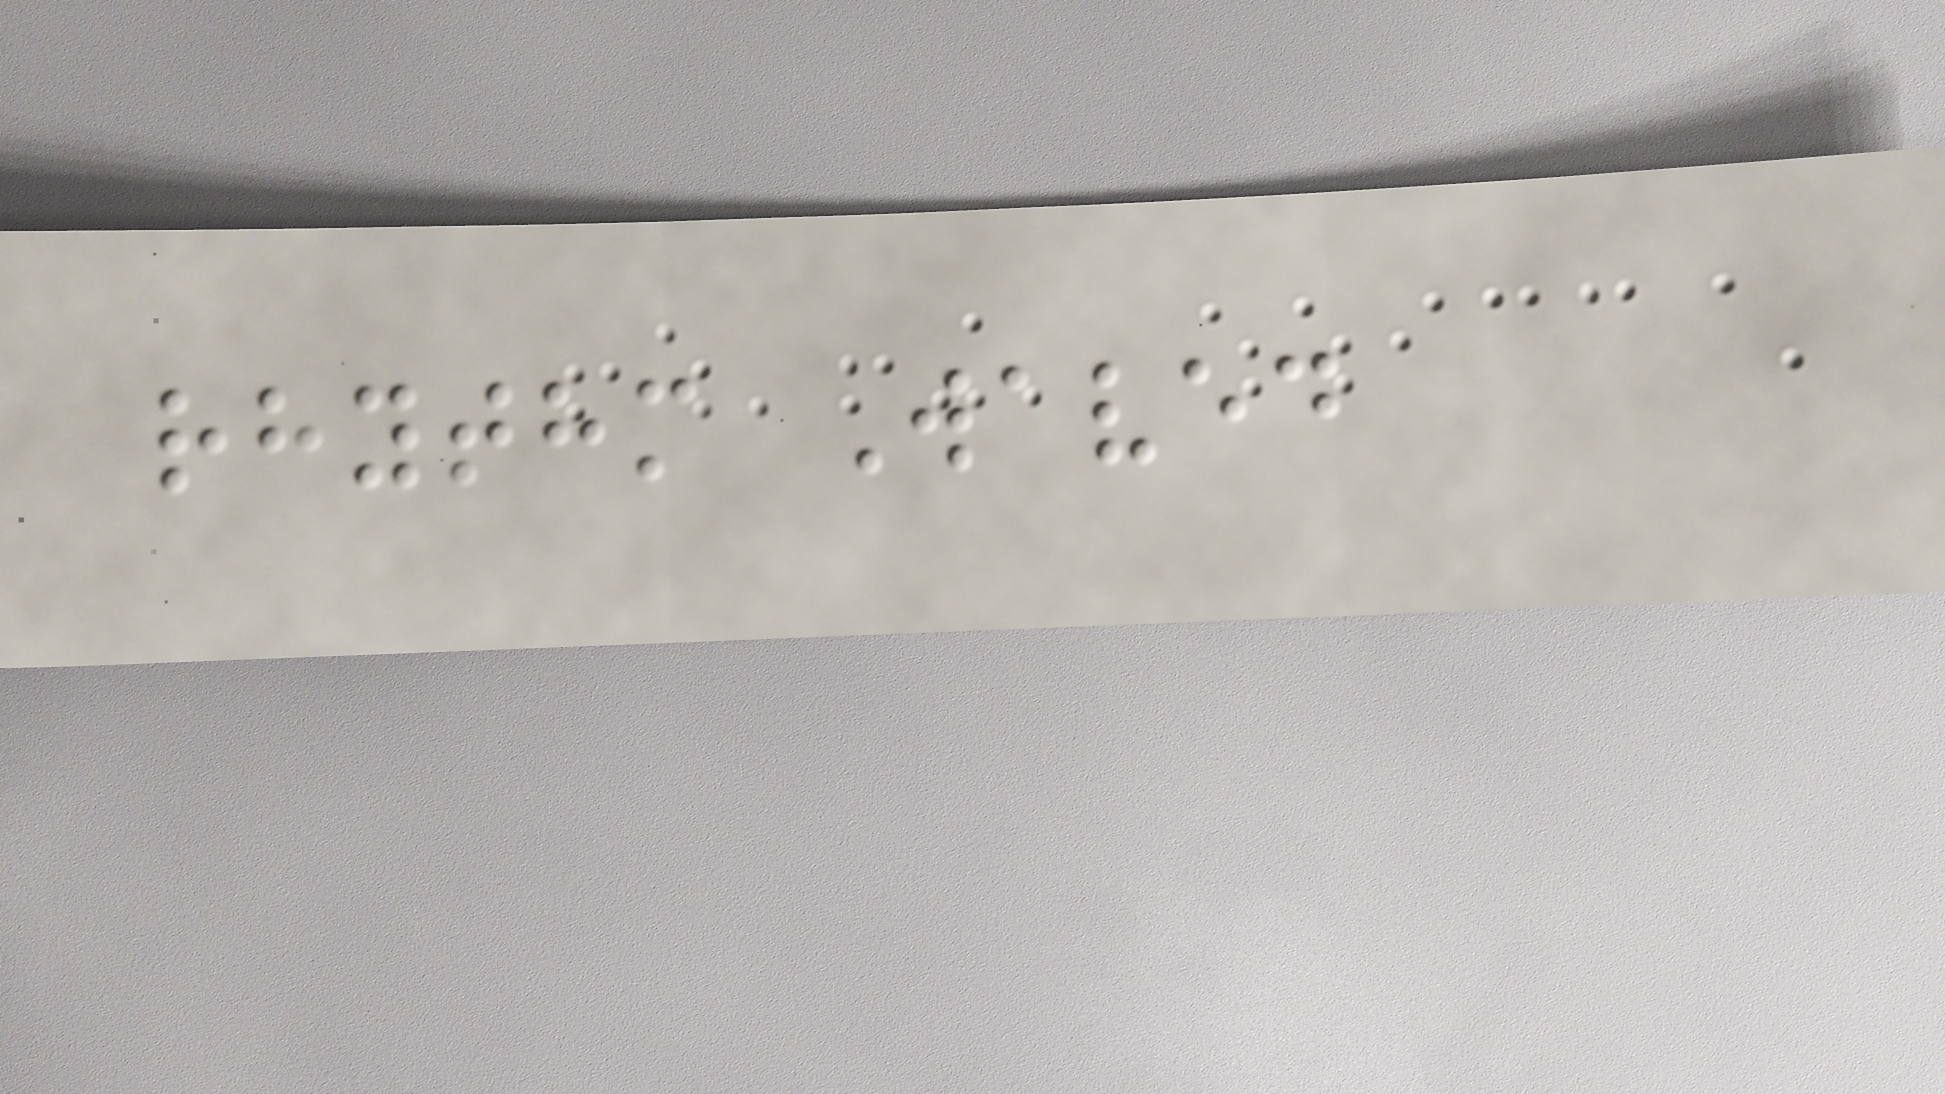rhythm Waved
